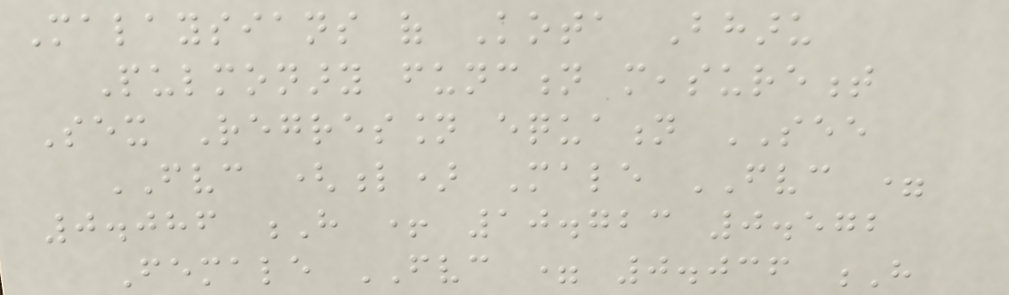Malaysians of Kota Bharu
Pulmonary function measurement
Sex Regression equation SEE
FVC (l) Male FVC =
0.086 H + 10.723 0.572
Female FVC = 0.036 H
